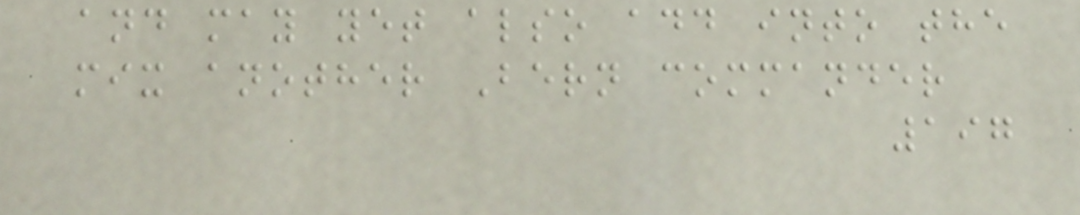and may yet also add into the
mix another Bern commander
197
